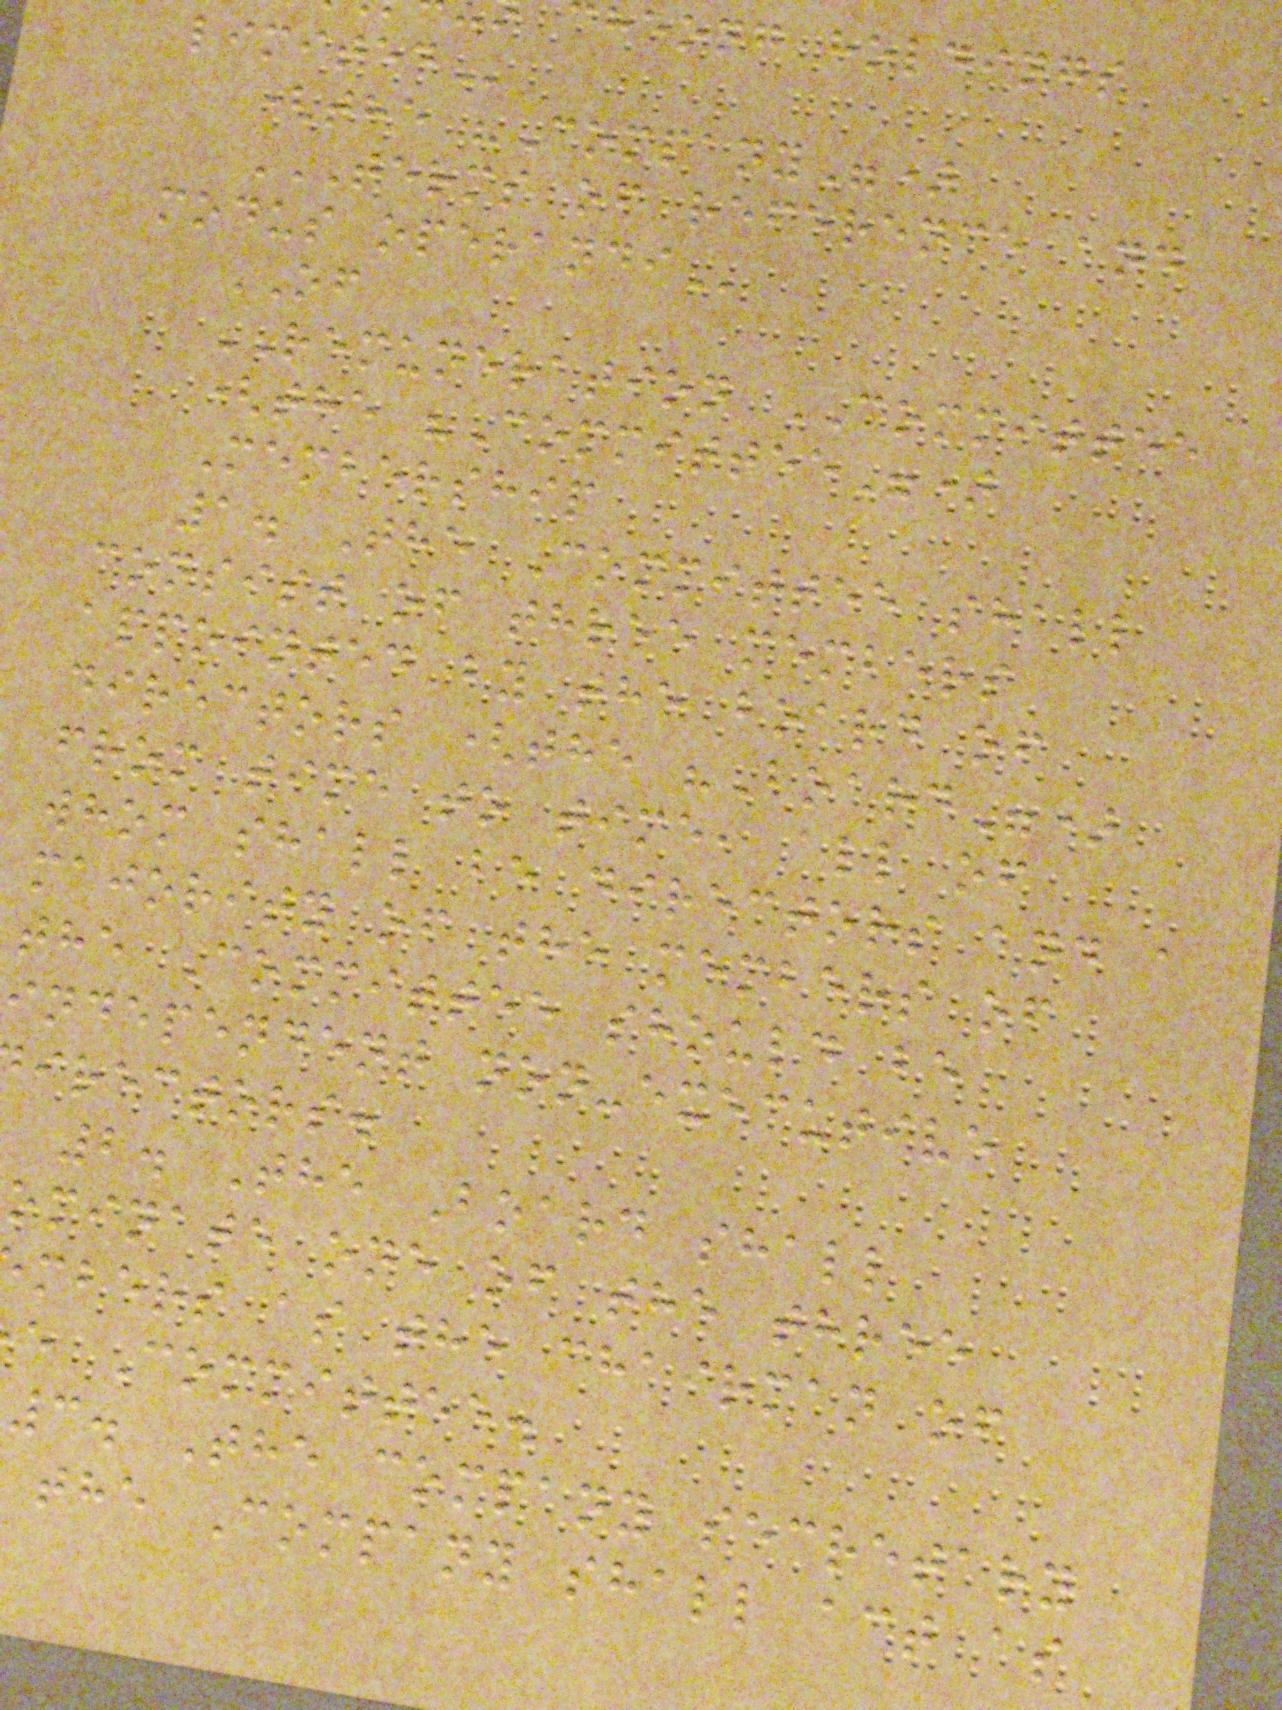cheong holdings
(the "Company")
TERMS OF REFERENCE AND
modus
OF
REMUNERATION COMMITTEE
(the "Committee")
Membership
1. The Committee shall
consist of three members
appointed by the board of
directors (the "Board")
from time to time, all of
whom shall be directors and a
majority of the members of
the Committee should be
independent non-executive
irectors.
2. The Board shall
ominate one of the three
mbers as the chairman of
e Committee.
3. The company secretary
the Company shall act as
